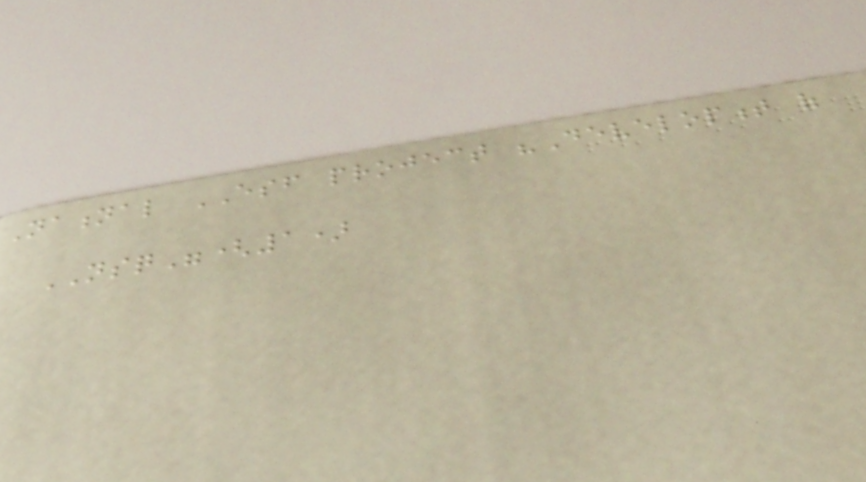National ESF project "Development of
NSQ"(1)
